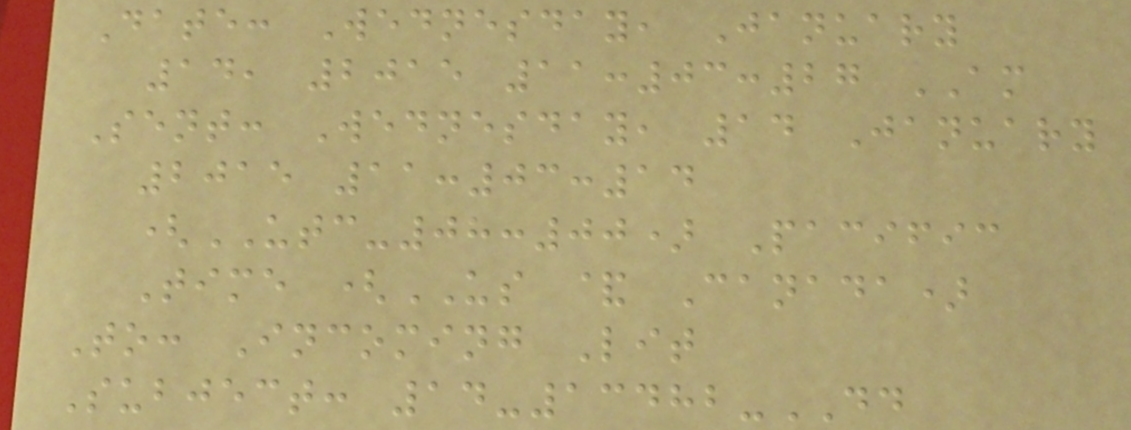Date: Wednesday, January
14, 2015 11:03:27 AM
Sent: Wednesday, 14 January
2015 11:03:14
(UTC-08:00) Pacific
Time (US & Canada)
To: Incoming Lit
Subject: 14-13482-DD
